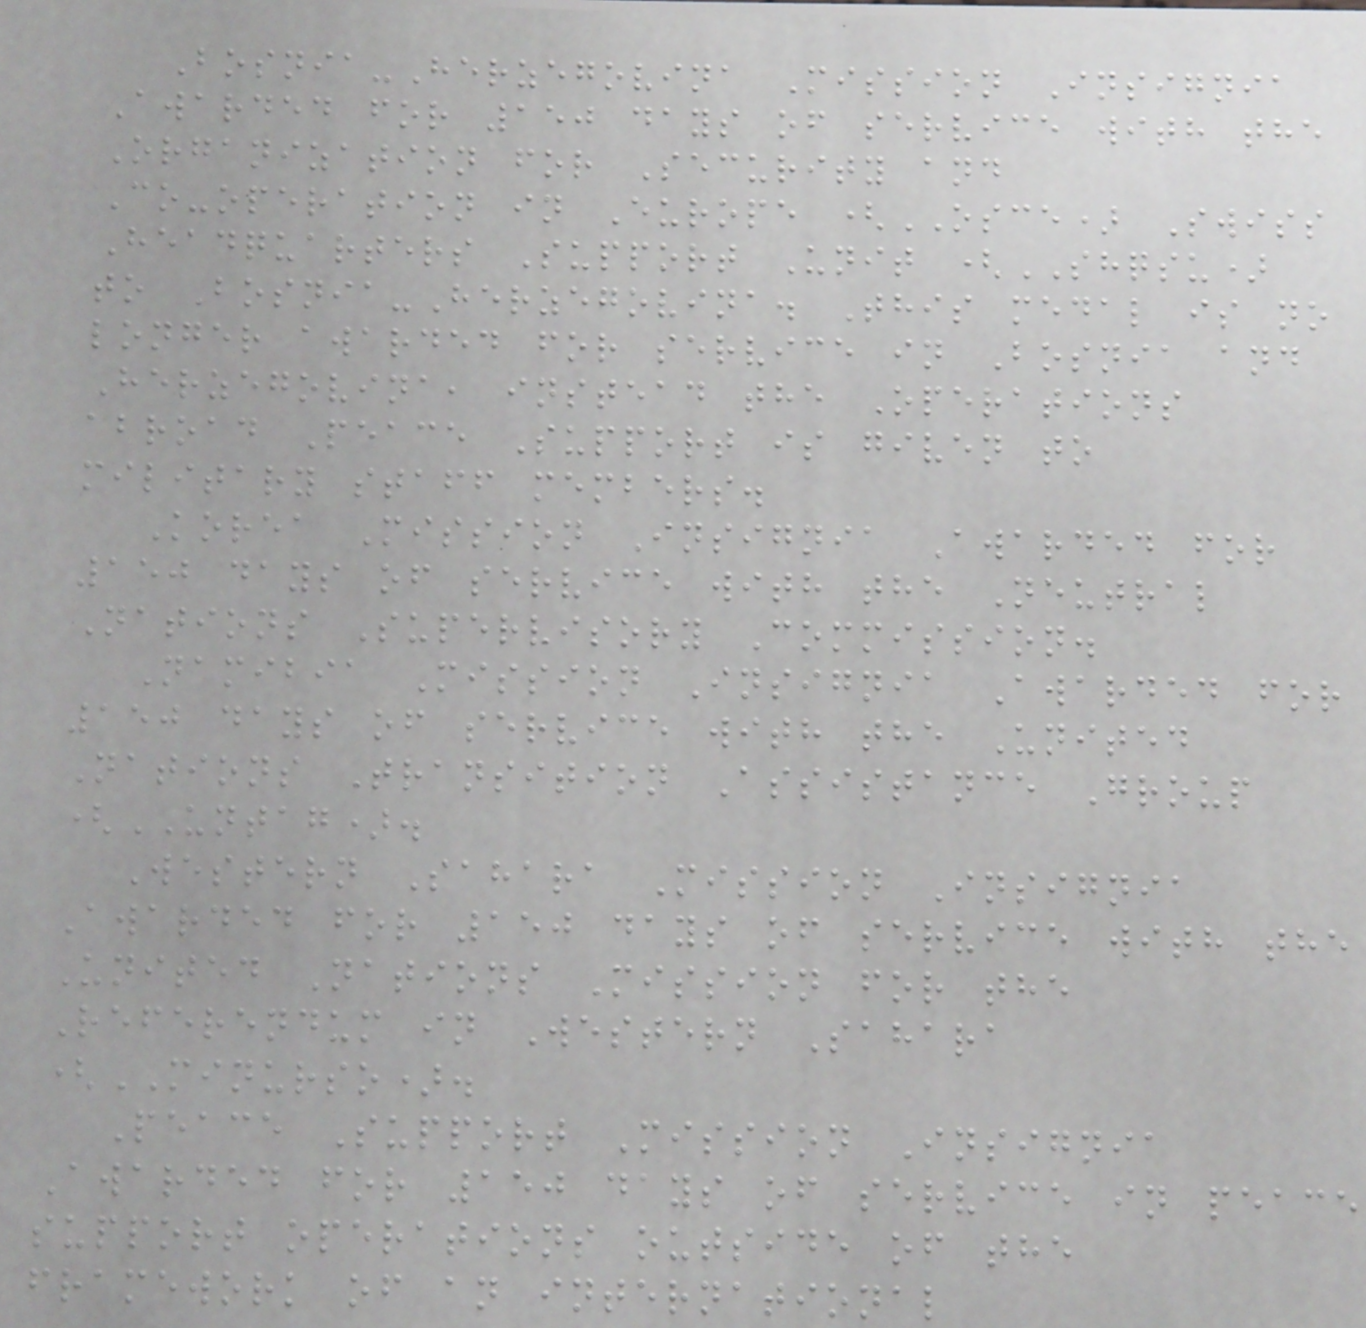Bosnia-Herzegovina Mission Insignia
Awarded for 150 days of service with the
Organization for Security and
Co-operation in Europe (OSCE) Swiss
Headquarters Support Unit (SHQSU)
to Bosnia-Herzegovina. This medal is no
longer awarded for service in Bosnia and
Herzegovina, instead the Operations
abroad Peace Support is given to
military staff members.
Korea Mission Insignia Awarded for
150 days of service with the Neutral
Nations Supervisory Commission.
Namibia Mission Insignia Awarded for
150 days of service with the United
Nations Transition Assistance Group
(UNTAG).
Western Sahara Mission Insignia
Awarded for 150 days of service with the
United Nations Mission for the
Referendum in Western Sahara
(MINURSO).
Peace Support Mission Insignia
Awarded for 150 days of service in peace
support operations outside of the
framework of an international
